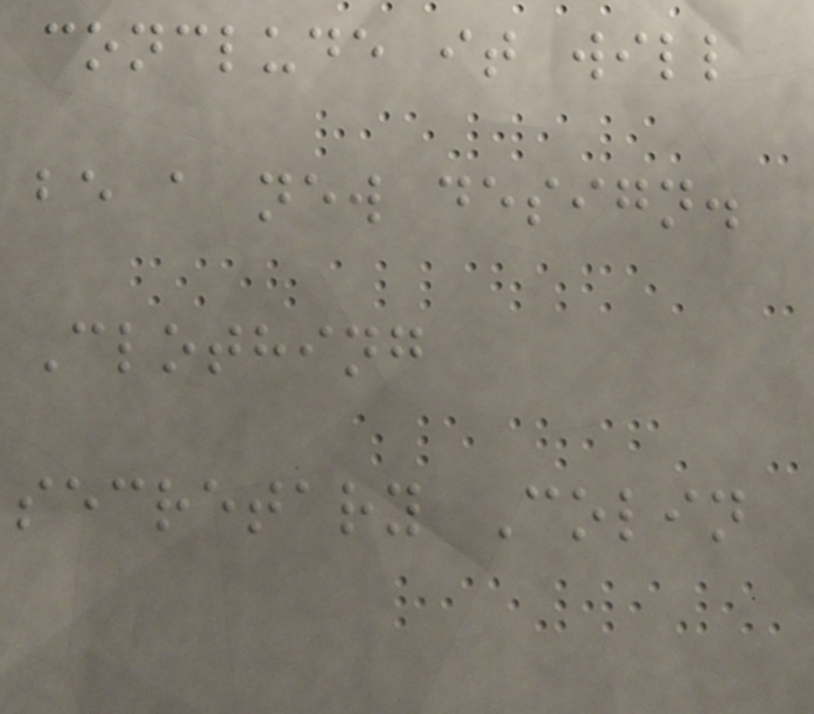conclude it will
be a new design.
Clothing
secretary Colin
